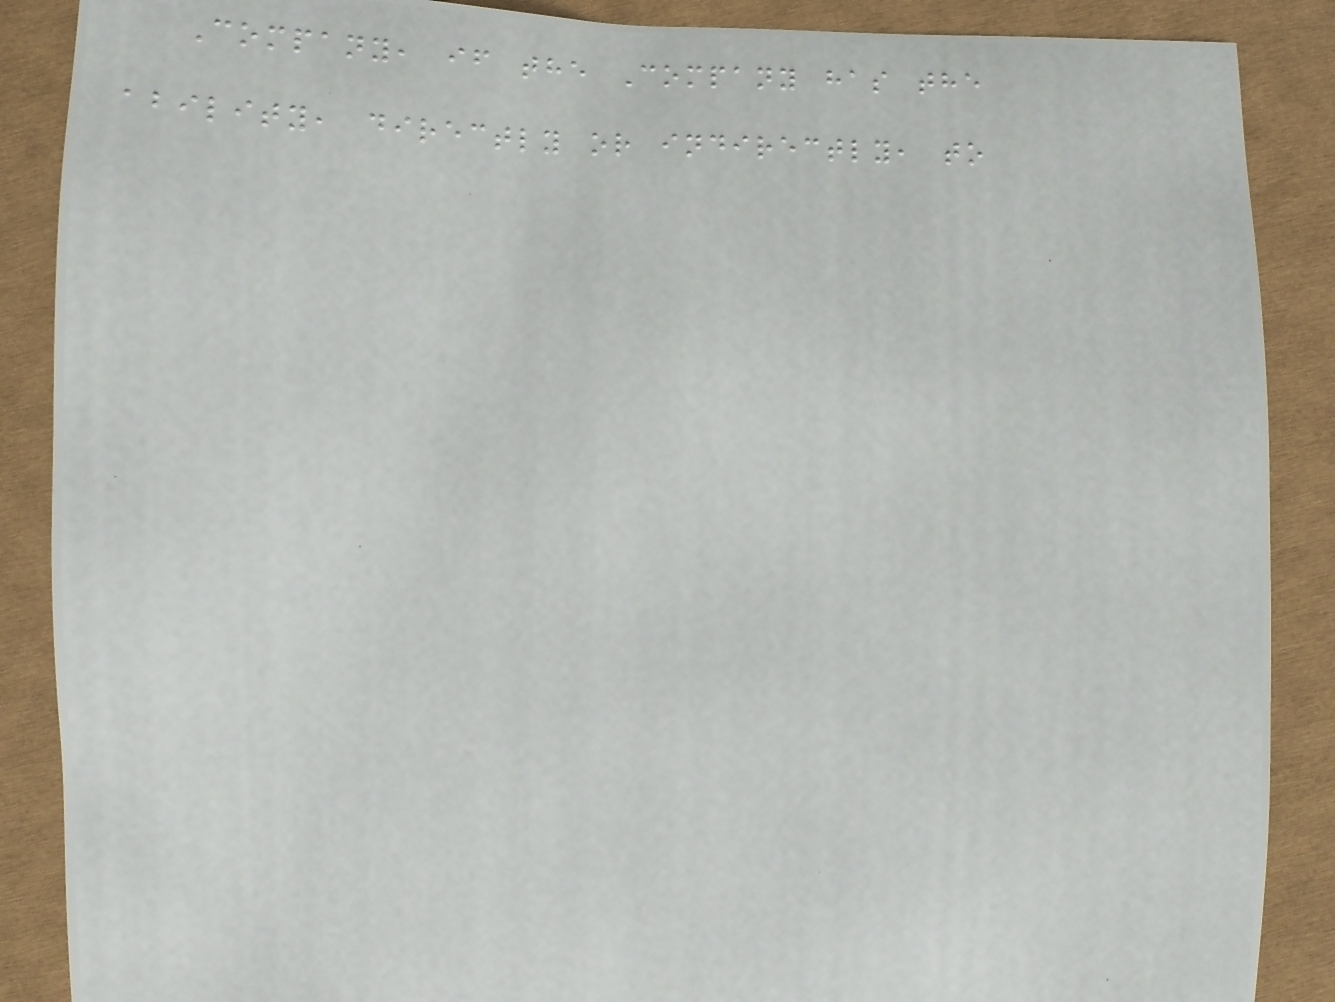Company, if the Company has the
ability, directly or indirectly, to
